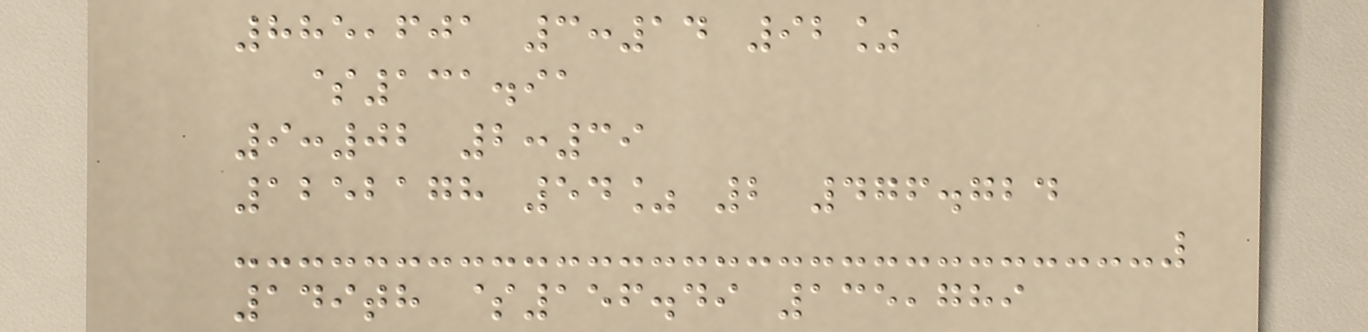885,601 3:14 92%
$131.91
9:02 2:39
1252178 54% 2 476.724
149th $156.49 135,789
